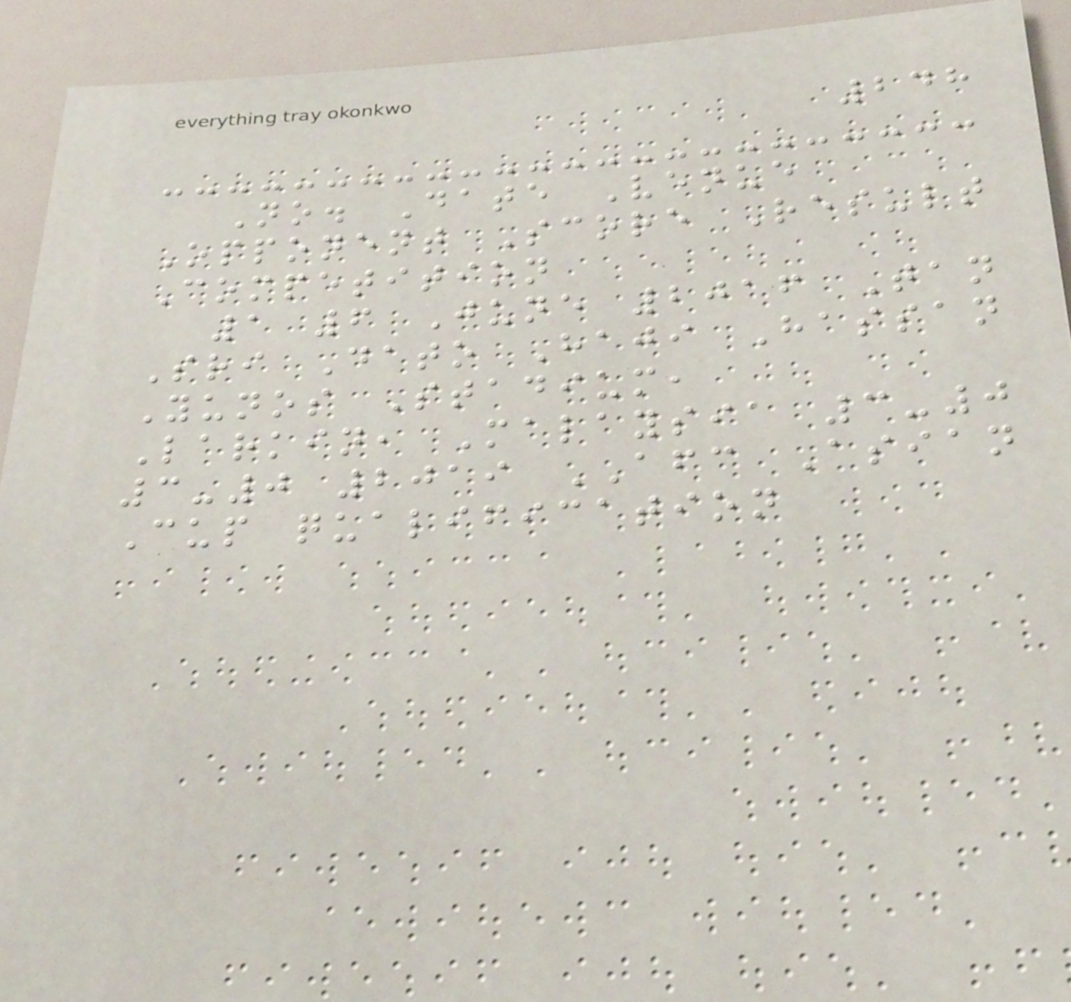248
No. Date Venue
Opponent Score Result
Competition
1 6 June 2016 Tan
Sri Dato Haji Hassan
Yunos Stadium,
Larkin, Malaysia 3-0
3-0 2019 AFC Asian
Cup qualification
